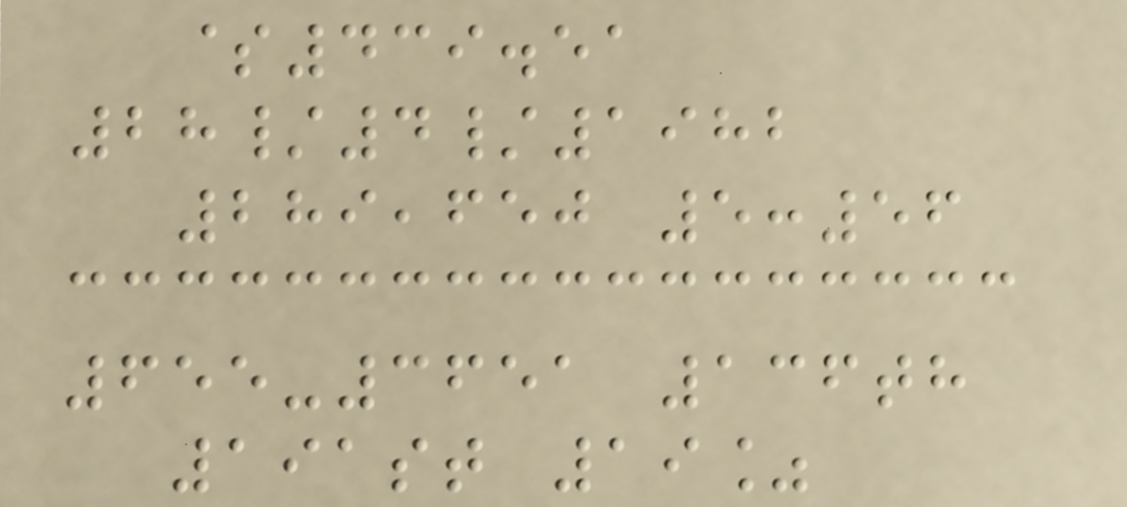$439.51
28/4/1982
289,650 5:56
655-3651 136th
191st 19%
